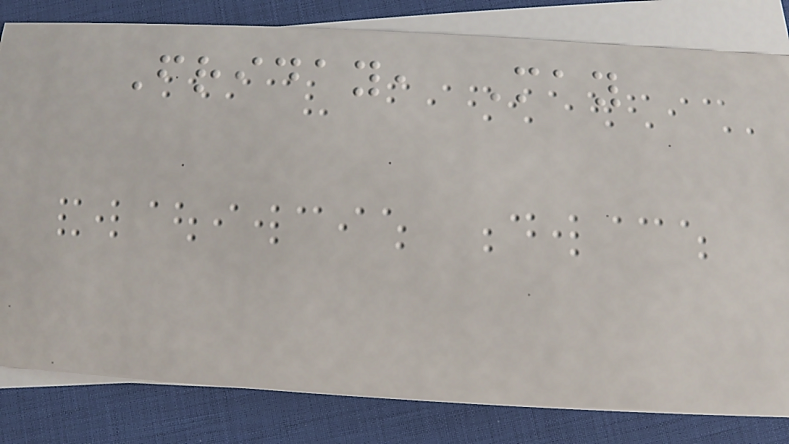Friday, May
